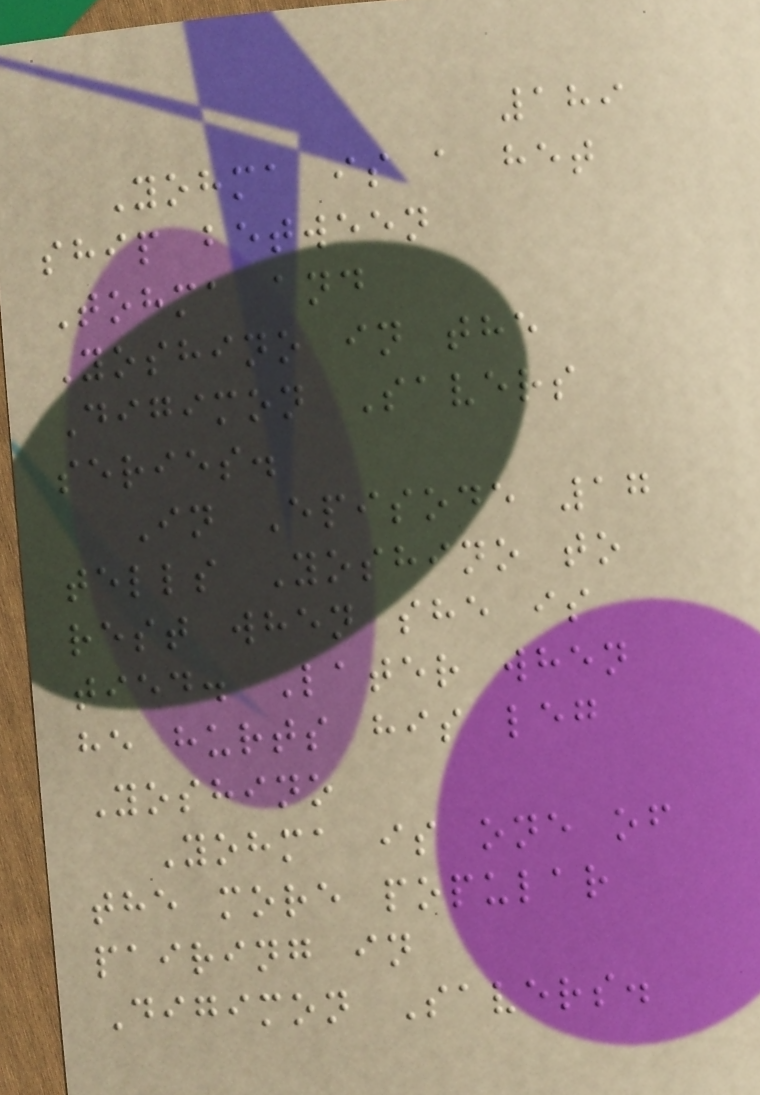189
Yohma is a het
ship between
Tohma and
Yoshino in the
Digimon Savers
series.
In Episode 17
tells Yoshino to
rest when she is
tied. Later when
he hurts his leg
Yoshino
Yohma is one of
the more popular
pairing in
Digimon Savers.
